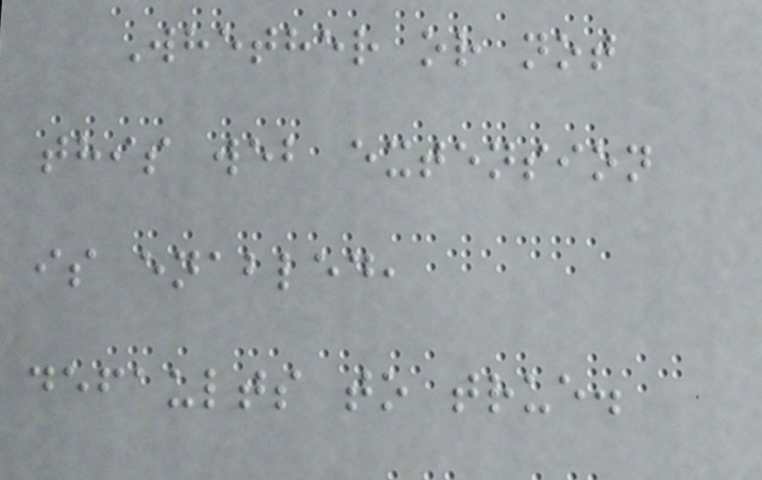Whether or not
this web extension
is enabled,
defaults to true.
